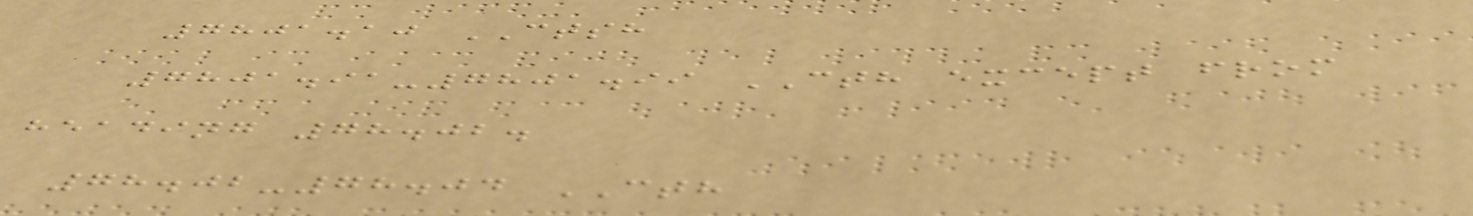7801.10 CTSH
7801.91-7801.99 CTH except from
heading 78.02.
78.02-78.04 CTH
